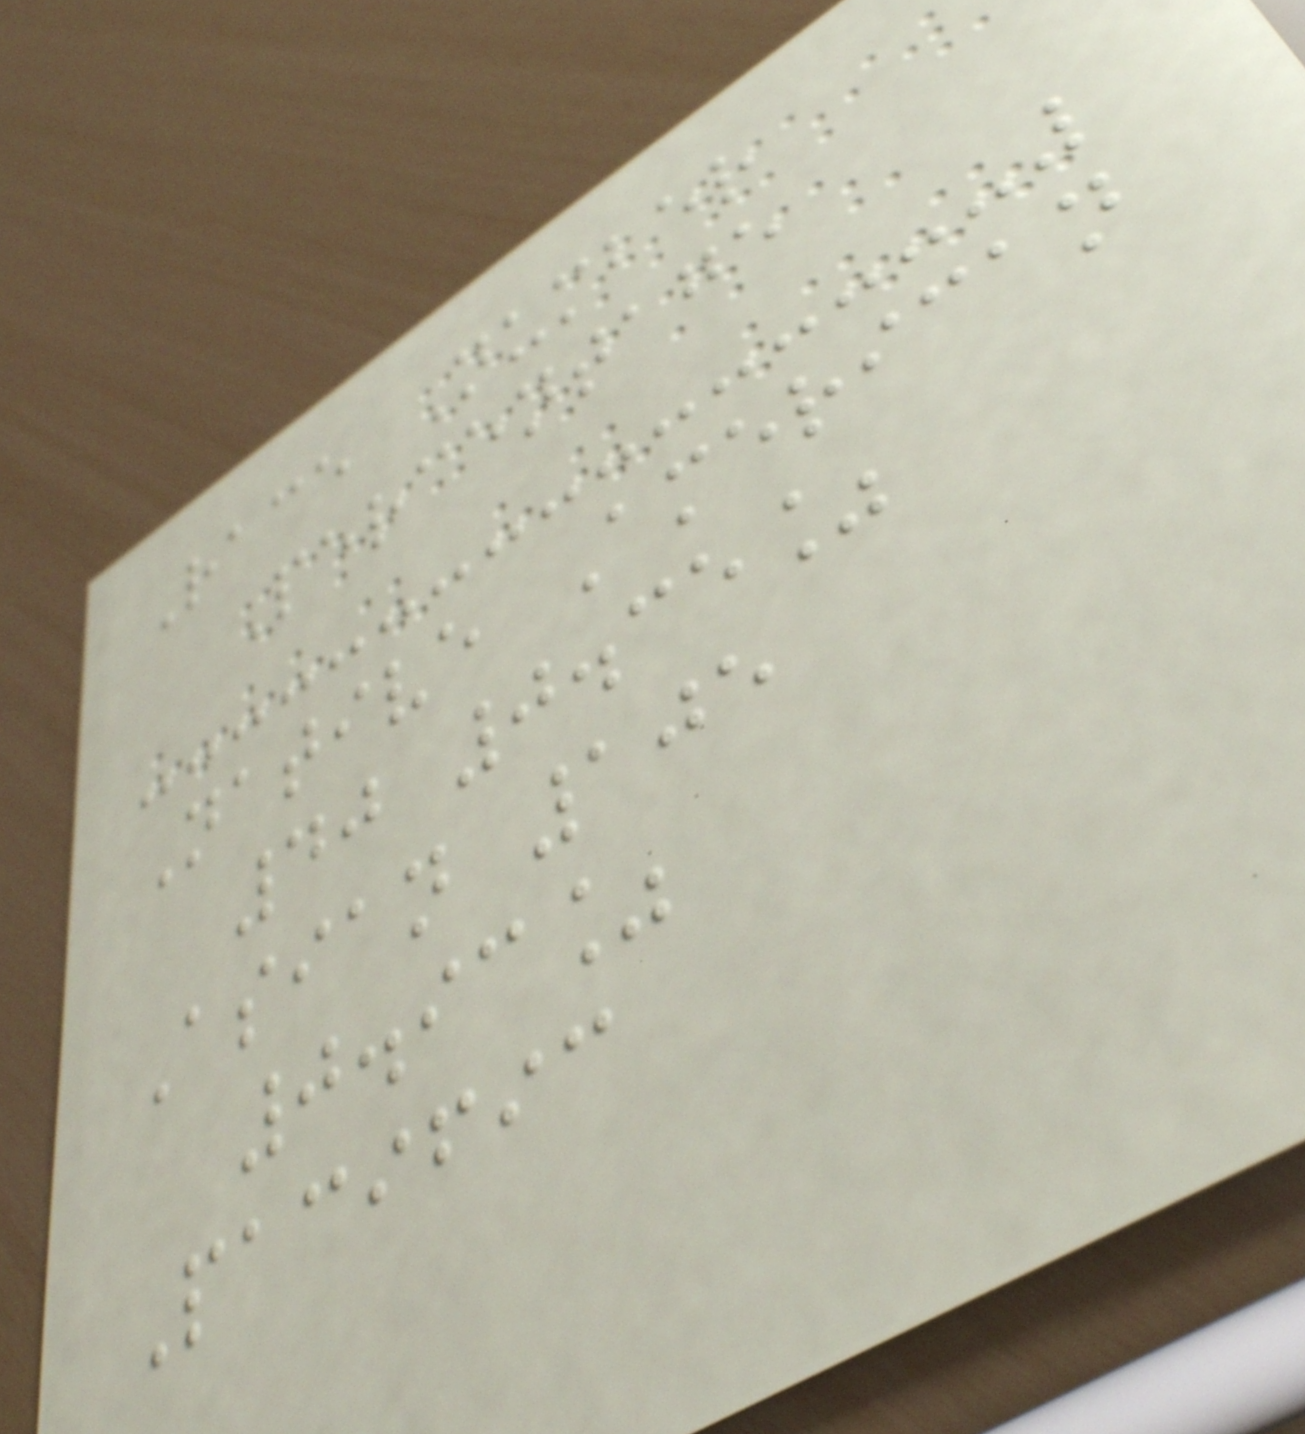Race Number
Percentage
Native American
40 0.35%
Asian 105
0.93%
Pacific
